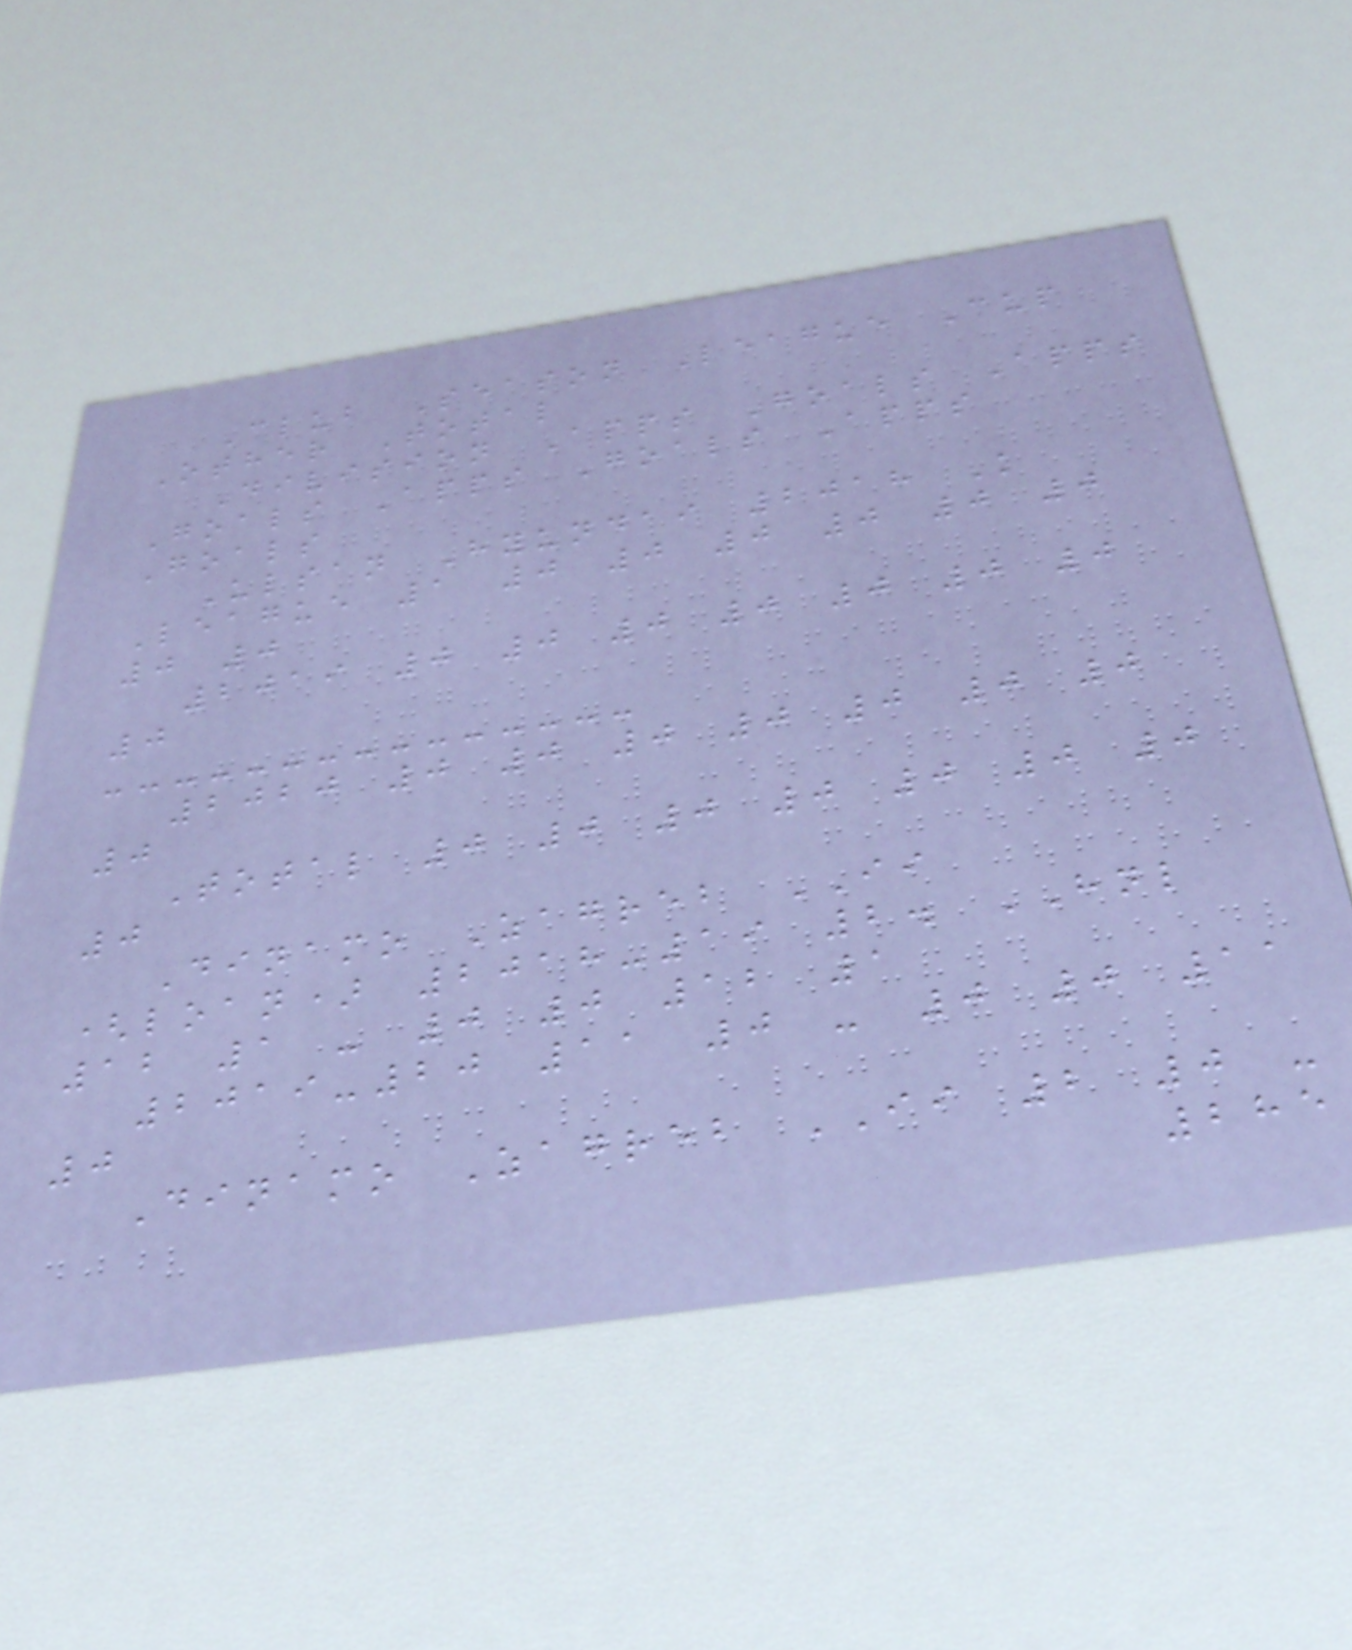Club Season League Cup
Other Total
Division Apps Goals Apps
Goals Apps Goals Apps
Goals
Ulsan Hyundai 2018 K
League 1 0 0 0 0 0 0
0 0
2019 0 0 0 0 0 0 0
0
2020 0 0 0 0 0 0 0
0
Total 0 0 0 0 0 0 0
0
Dinamo Zagreb II
(loan) 2018-19 2. HNL
12 1 - 0 0 12 1
2019-20 11 0 - 0 0 11
0
Dinamo Zagreb II 2 0 -
285
